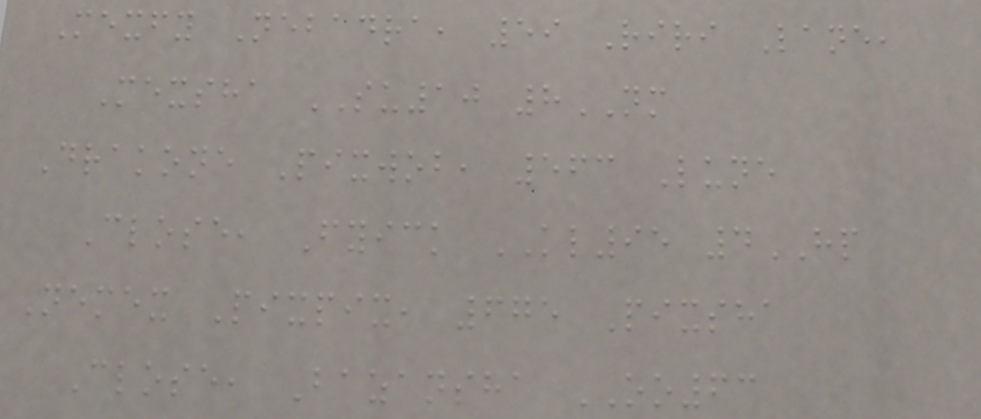Mexfy Nebadra, 59 Riri Lane,
Mexsha SU10 8NM
Drakone Pixwob, 563 Lune
Close, Fyick KL95 4HP
Nemex Pixpix, 675 Pixsha
Close, Bazansha OO63
